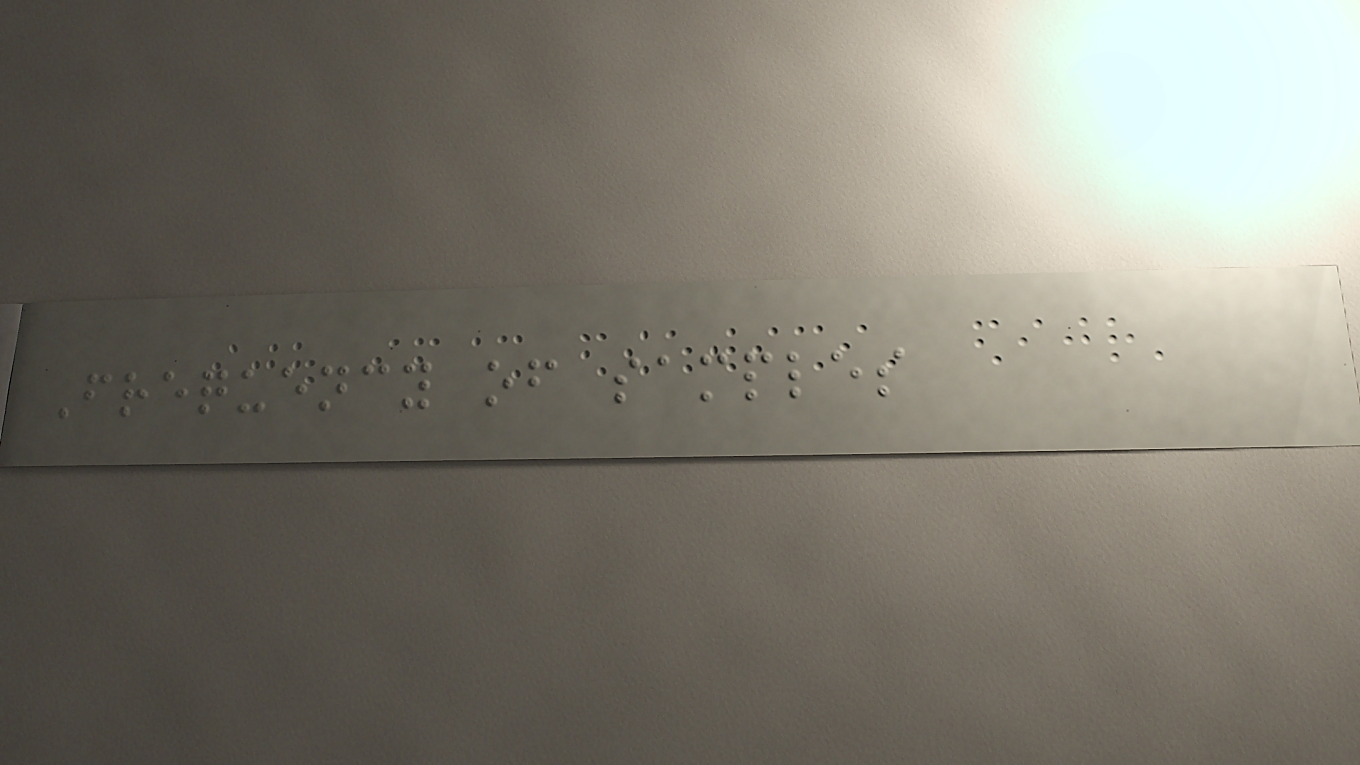Frequency of samples
